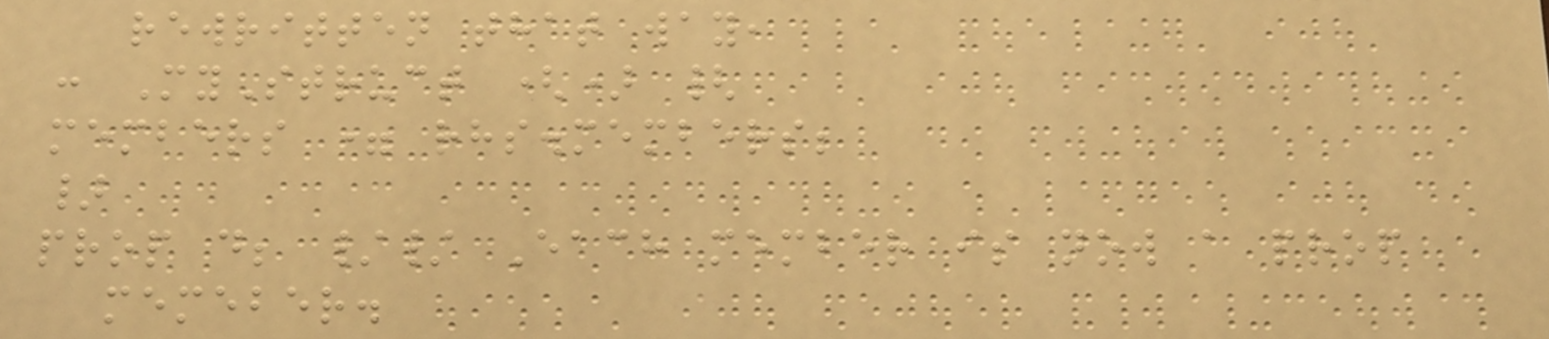rewritten that way,
: MyStruct () {
members = rhs.members;
}
prop d; // Each member is now a prop
memeber.
